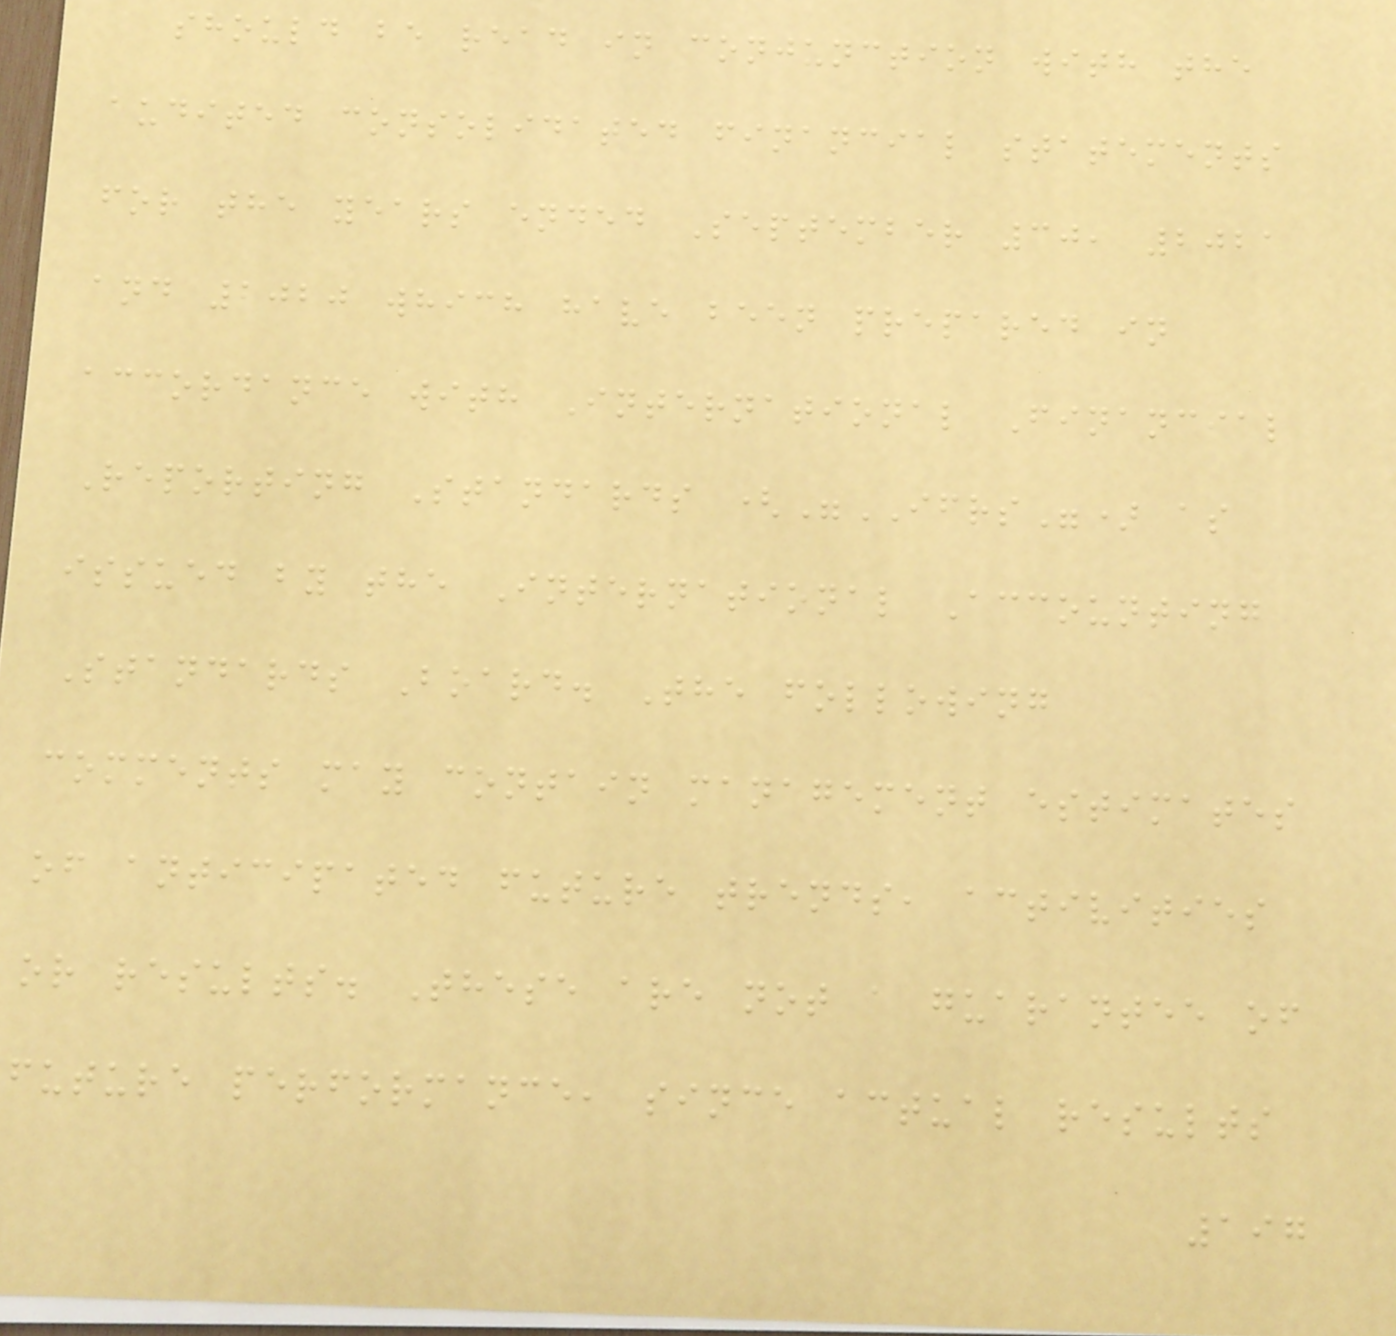should be read in conjunction with the
audited consolidated financial statements
for the years ended September 30, 2021
and 2020 which have been prepared in
accordance with International Financial
Reporting Standards ("IFRS") as
issued by the International Accounting
Standards Board. The following
comments may contain management estimates
of anticipated future trends, activities
or results. These are not a guarantee of
future performance, since actual results
197
